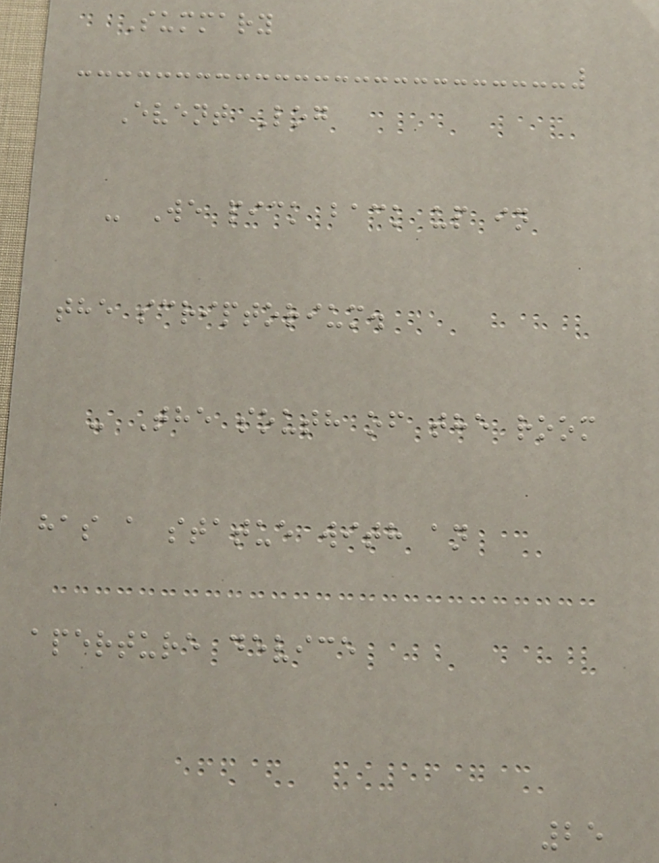Summary
Event Log
- We pick back up in
the scriptorium.
- The south of the room
has a statue with an
aperture device
25
